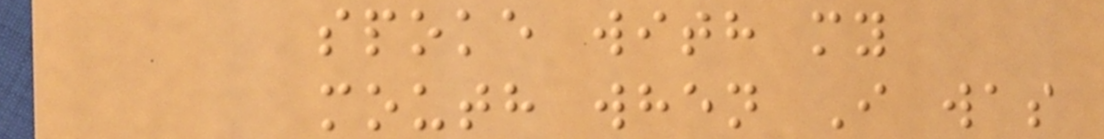spoke with my
mouth when I was
